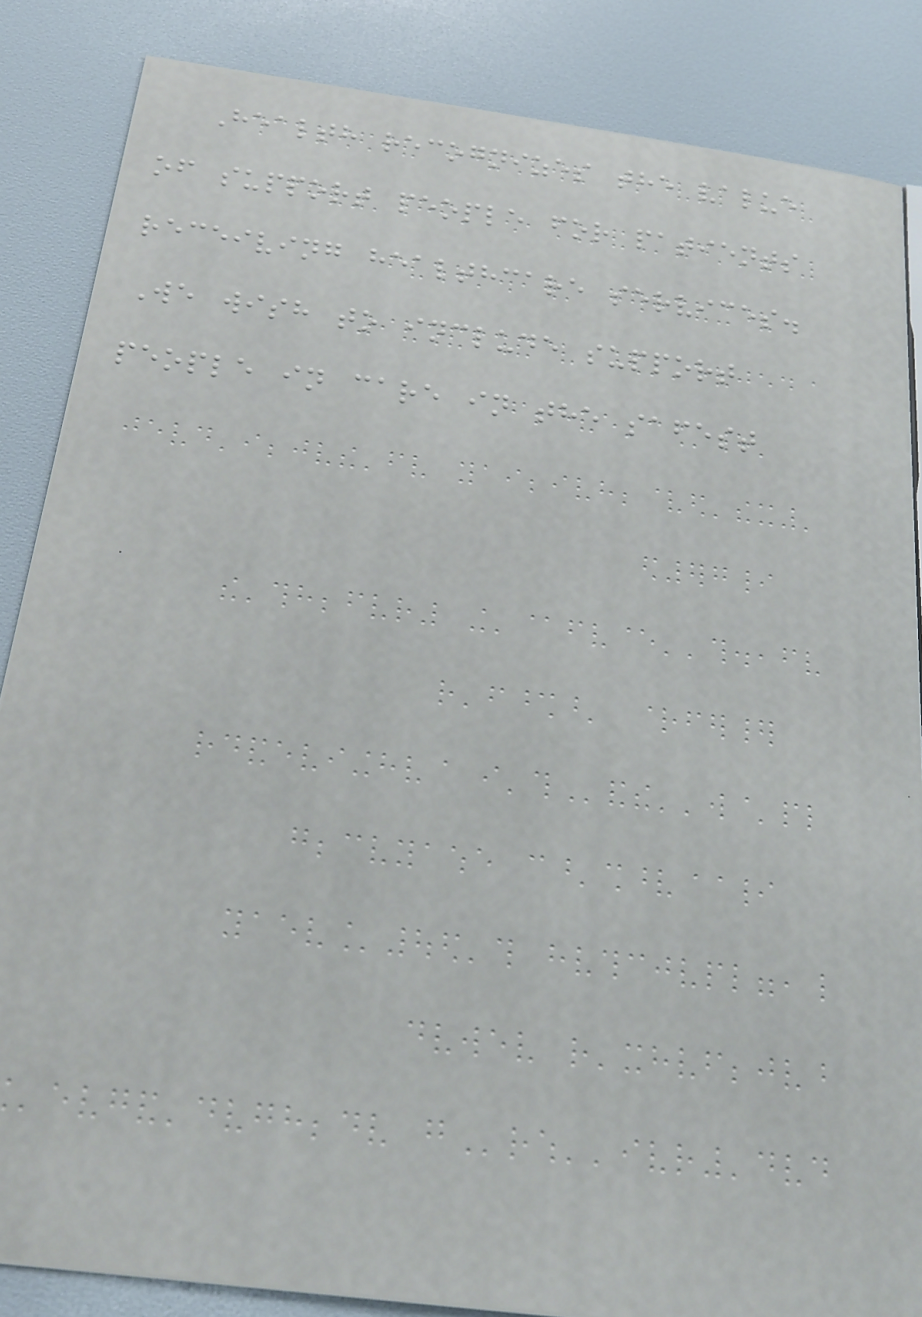Health recognizes the value
of support people for patients
receiving healthcare services.
We wish to include support
people in care in the safest
